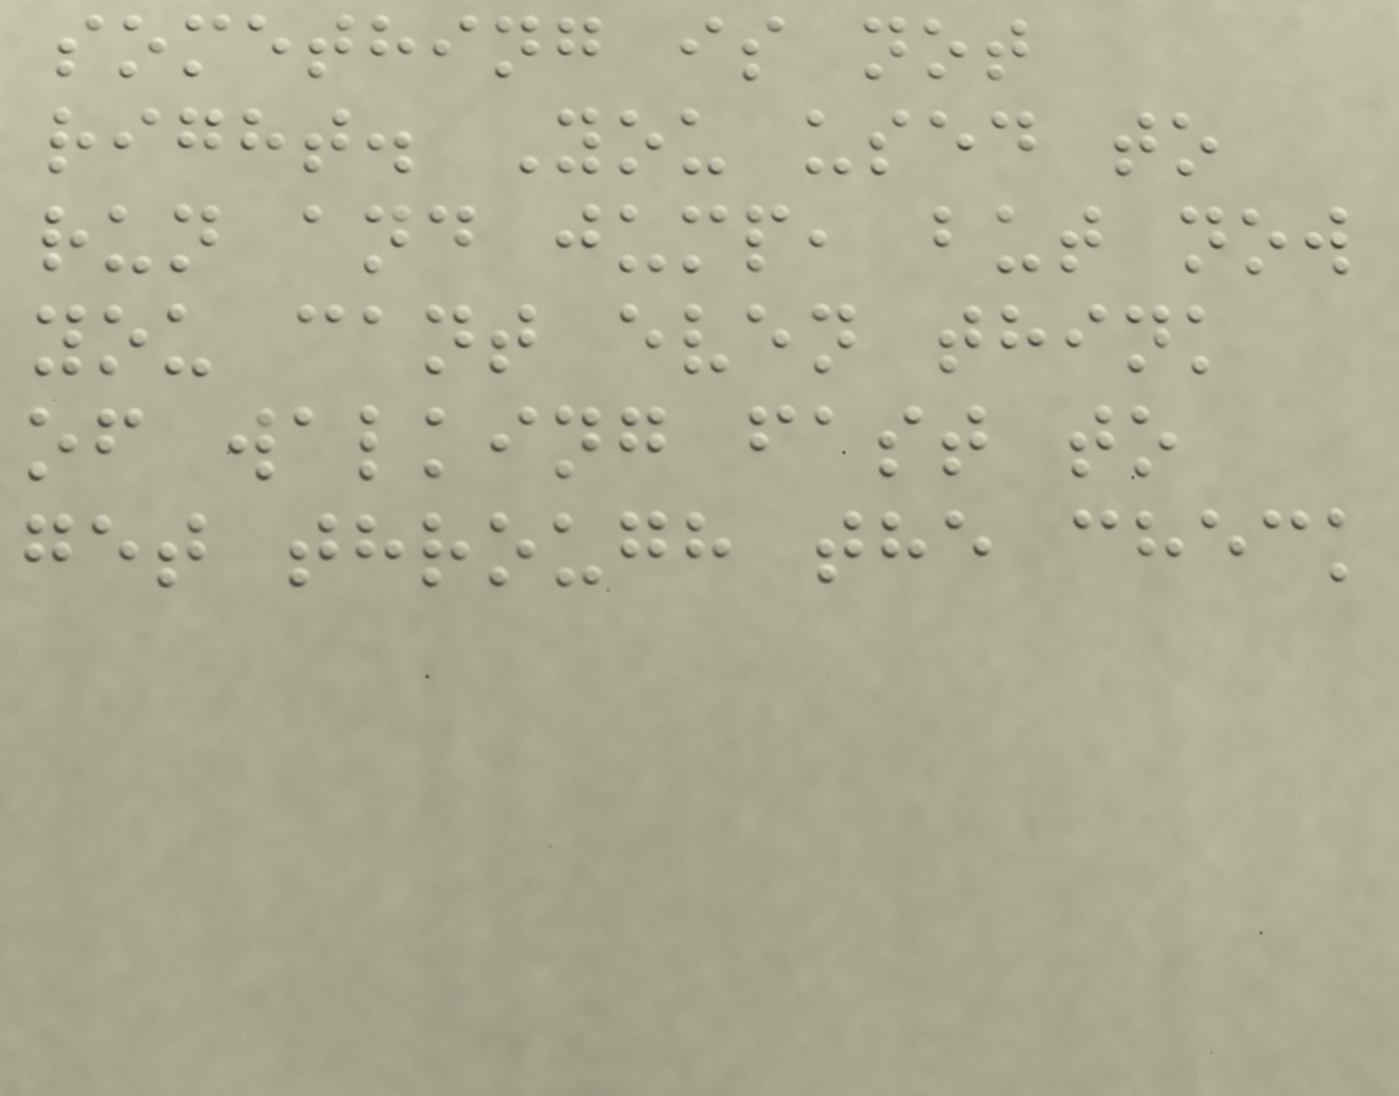something is not
right. You used to
run and jump, but now
you cant even think
of walking fast to
get through the check
